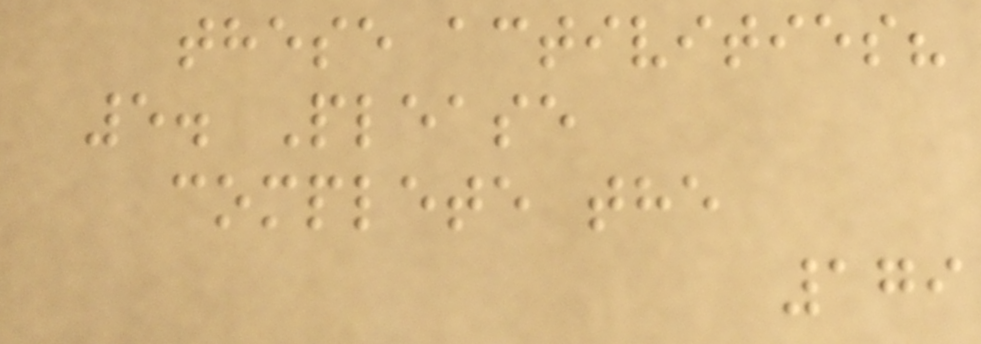these activities?
5. Please
complete the
179
